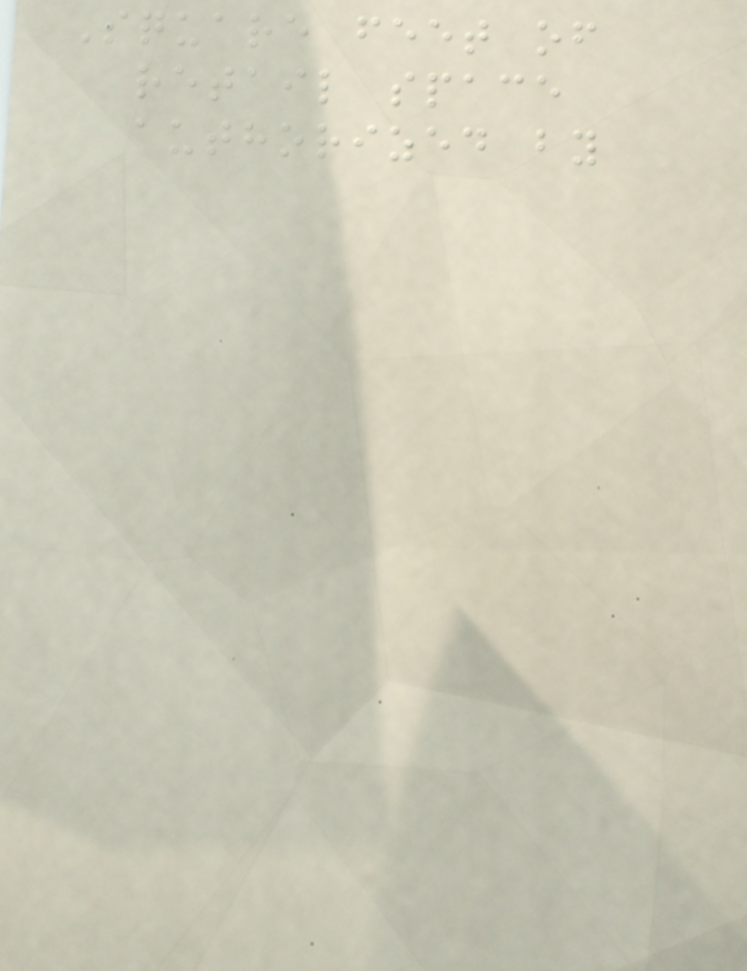Square feet of
retail space
authorized by
